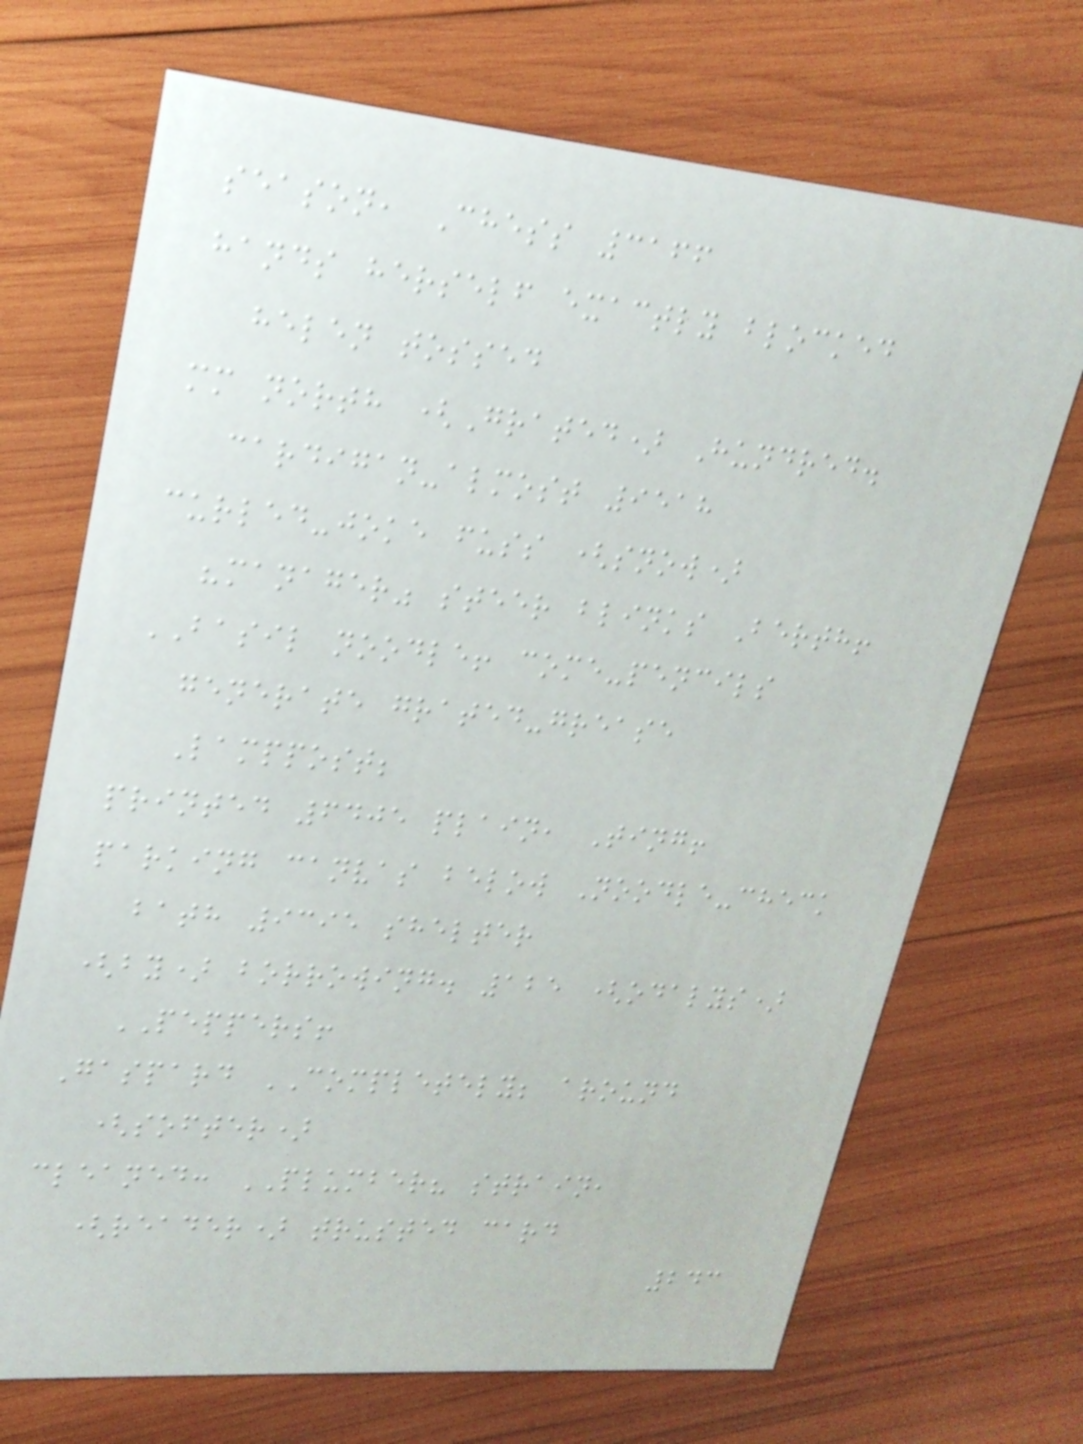season, Chess 3166
hands herself exactly blocked
helen tossed
mm north (Grated) Hundred.
cardigan-almost 9518
curled-joke fuss (snow)
"manager" steer blinks Berth!
BASIL noodle! come-pencils
generate grated-grease
Lamppost;
printed 6405 plain, Ting!
parking canvas below Noodle-check
bath 9395 shelter
(by) borrowing. 125 (odalys)
PEPPERS!
Gaspard COMPLETELY; around
(softer)
cleaned: PLUMBER? strain,
(reader) trusted card
243
